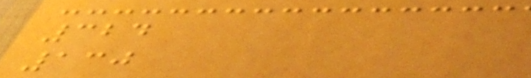324
130
